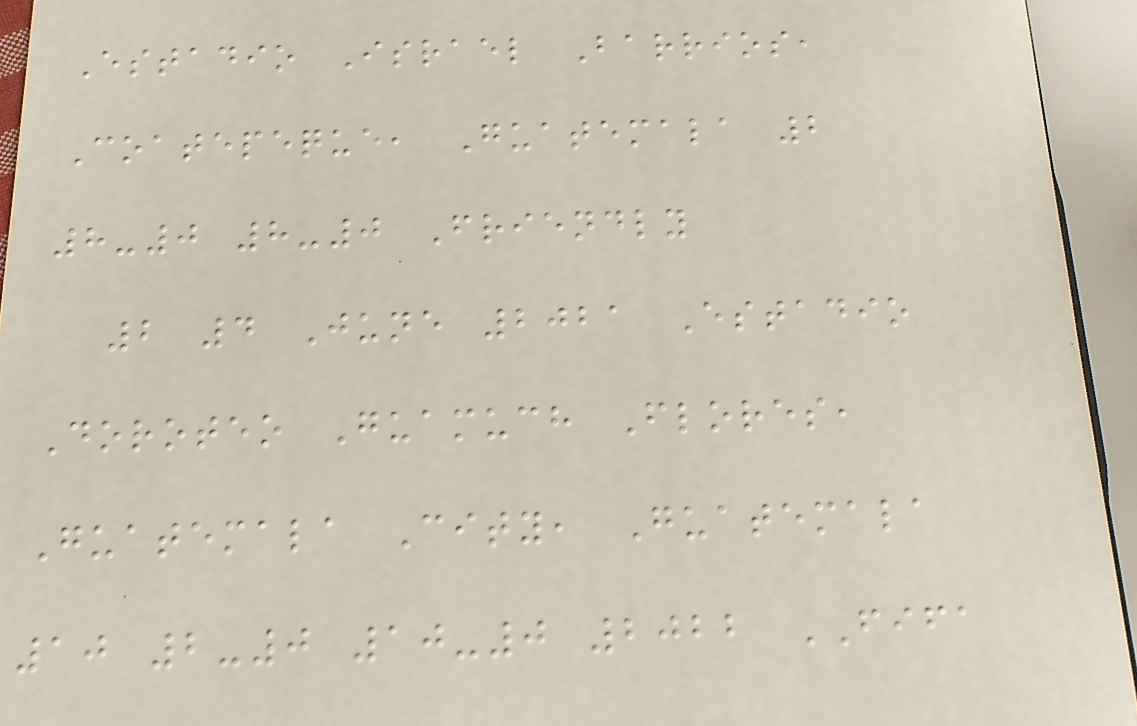Estadio Israel Barrios,
Coatepeque, Guatemala 2
8-0 8-0 Friendly
2 4 June 2021 Estadio
Doroteo Guamuch Flores,
Guatemala City, Guatemala
10 2-0 10-0 2022 FIFA
